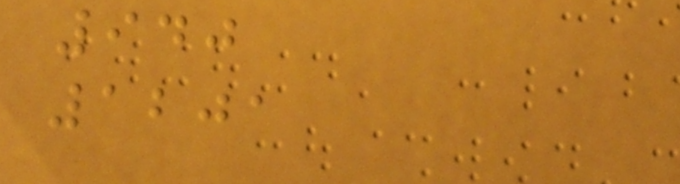940
1201
